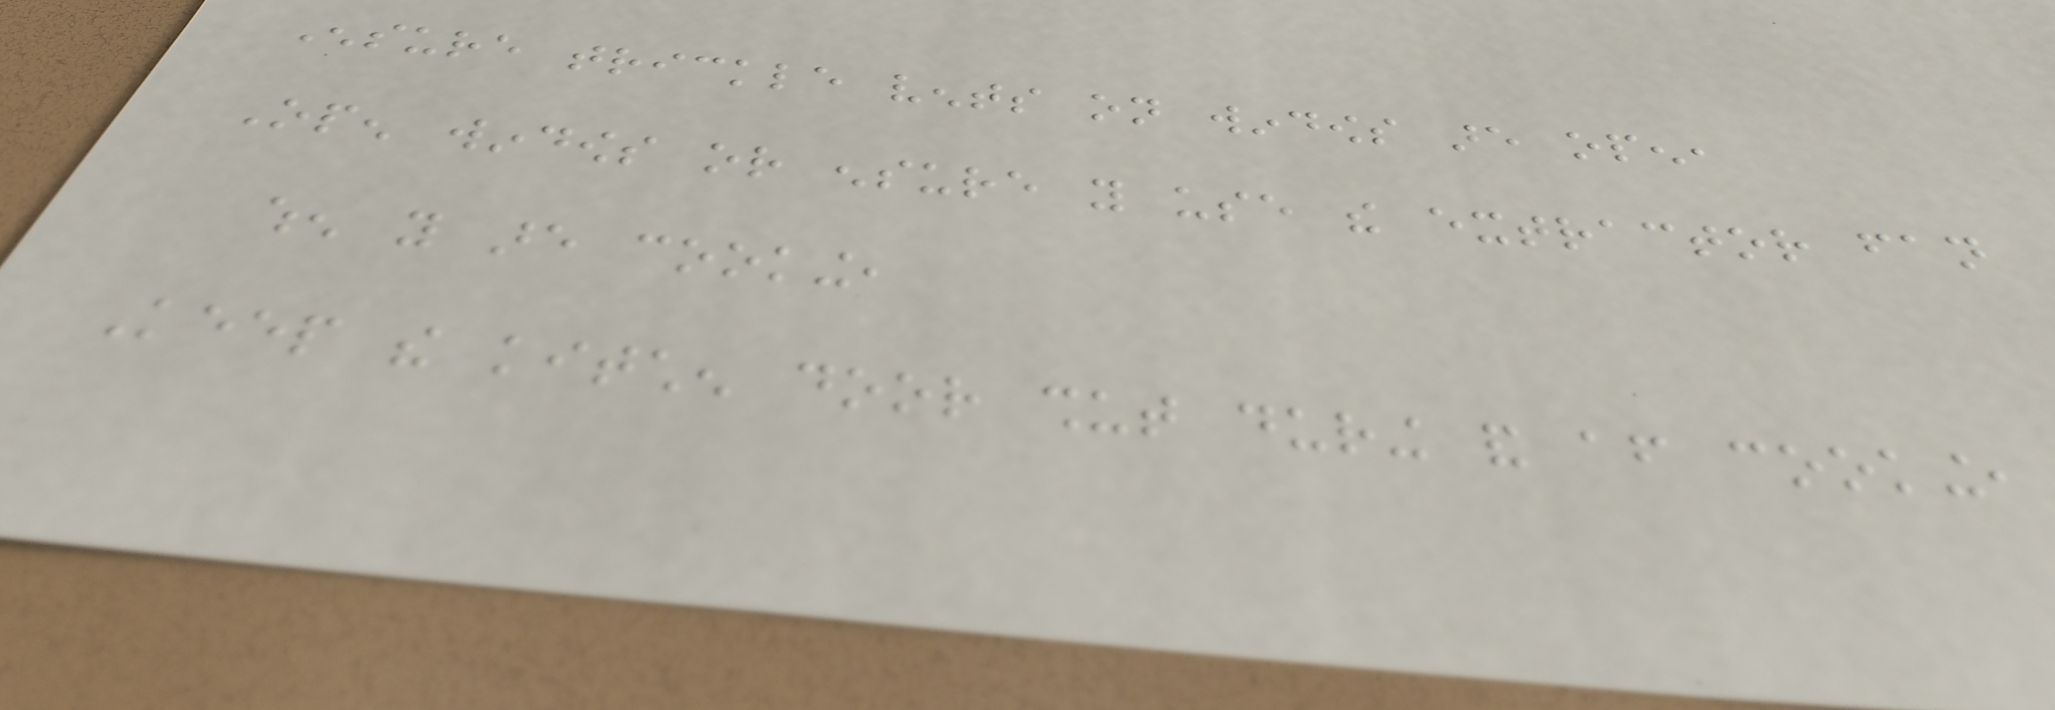Ensure trickle vents on windows are open,
Open windows or ensure you use the extractor fan
when you are cooking,
Keep the kitchen door shut during and after cooking,
